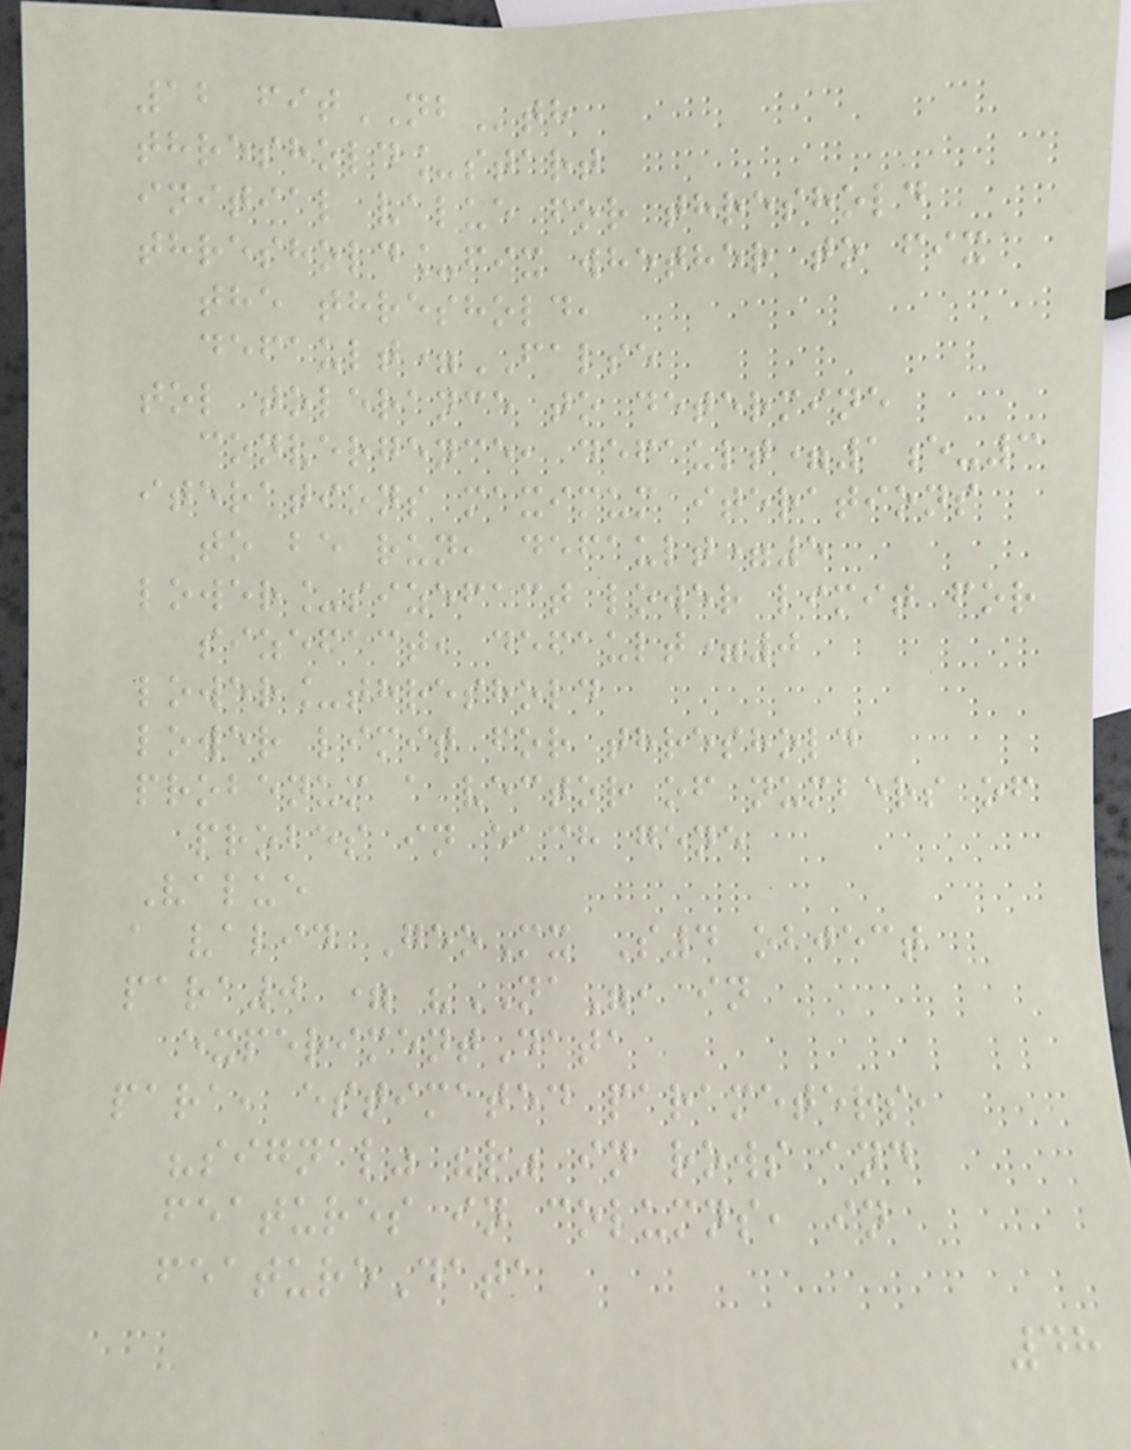12 fitNBth
threshold_start
initial value for threshold
threshold_fix whether to fix
the threshold,
default=FALSE
tol tolerance to determine
convergence, default=1e-3
iterations maximum iterations
to be run, default=5
lower_sizefact lower limit for
sizefact, default=0
lower_threshold
lower limit for threshold
probenum a vector of numbers of
probes in each gene
Value
a valid GeoMx S4 object
para0 = "NA", in
experimentData
para, estimated parameters,
"signal" "r" in rows and
features in columns, in
featureData
48
